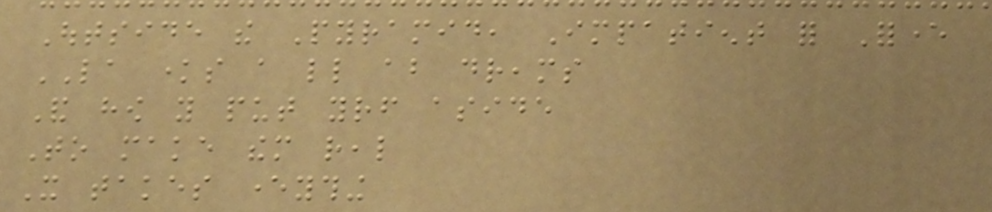Outside the Pyramid, Impatient for Forever
LA knows a little about dreams
And how you put yourself aside
To make them real
It takes everything
